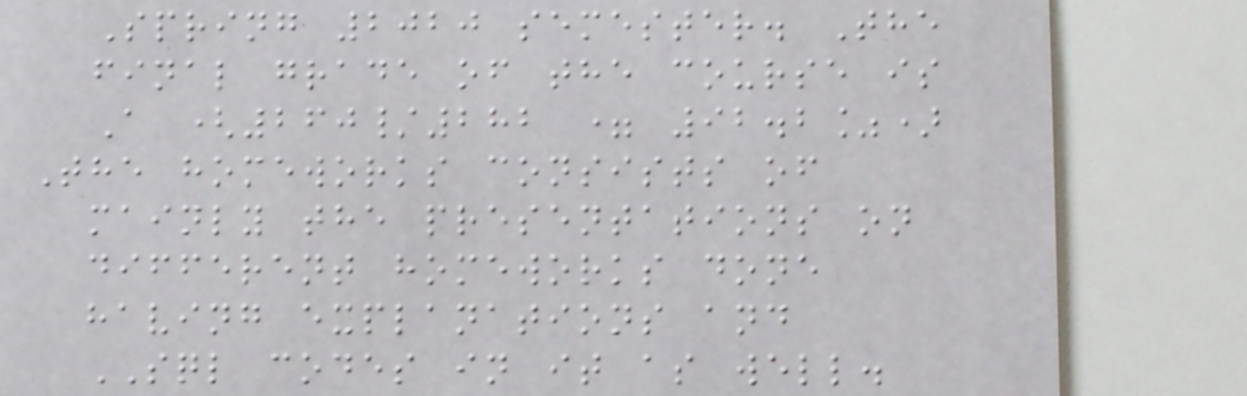Spring 2020 semester. The
final grade of the course is
A (260/282 = 92.2%)
The homeworks consists of
mainly the presentations on
different homeworks done
having explanations and
SQL codes in it as well.
